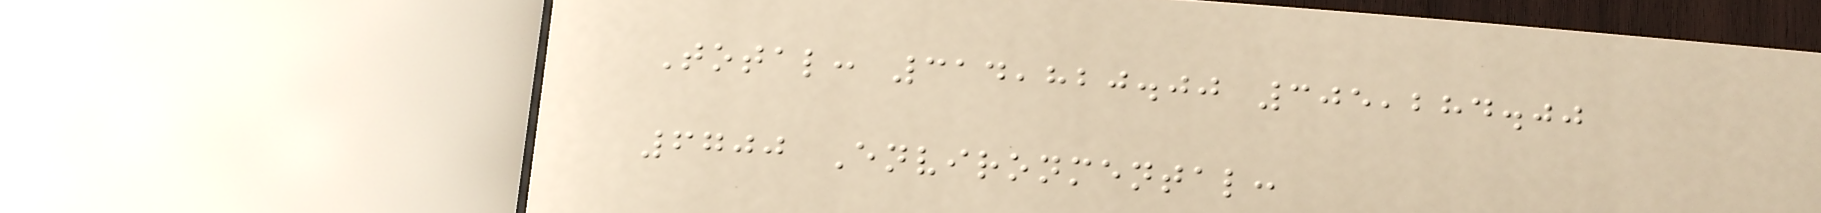Total: 314,820.00 305,284.00
6700 Environmental:
